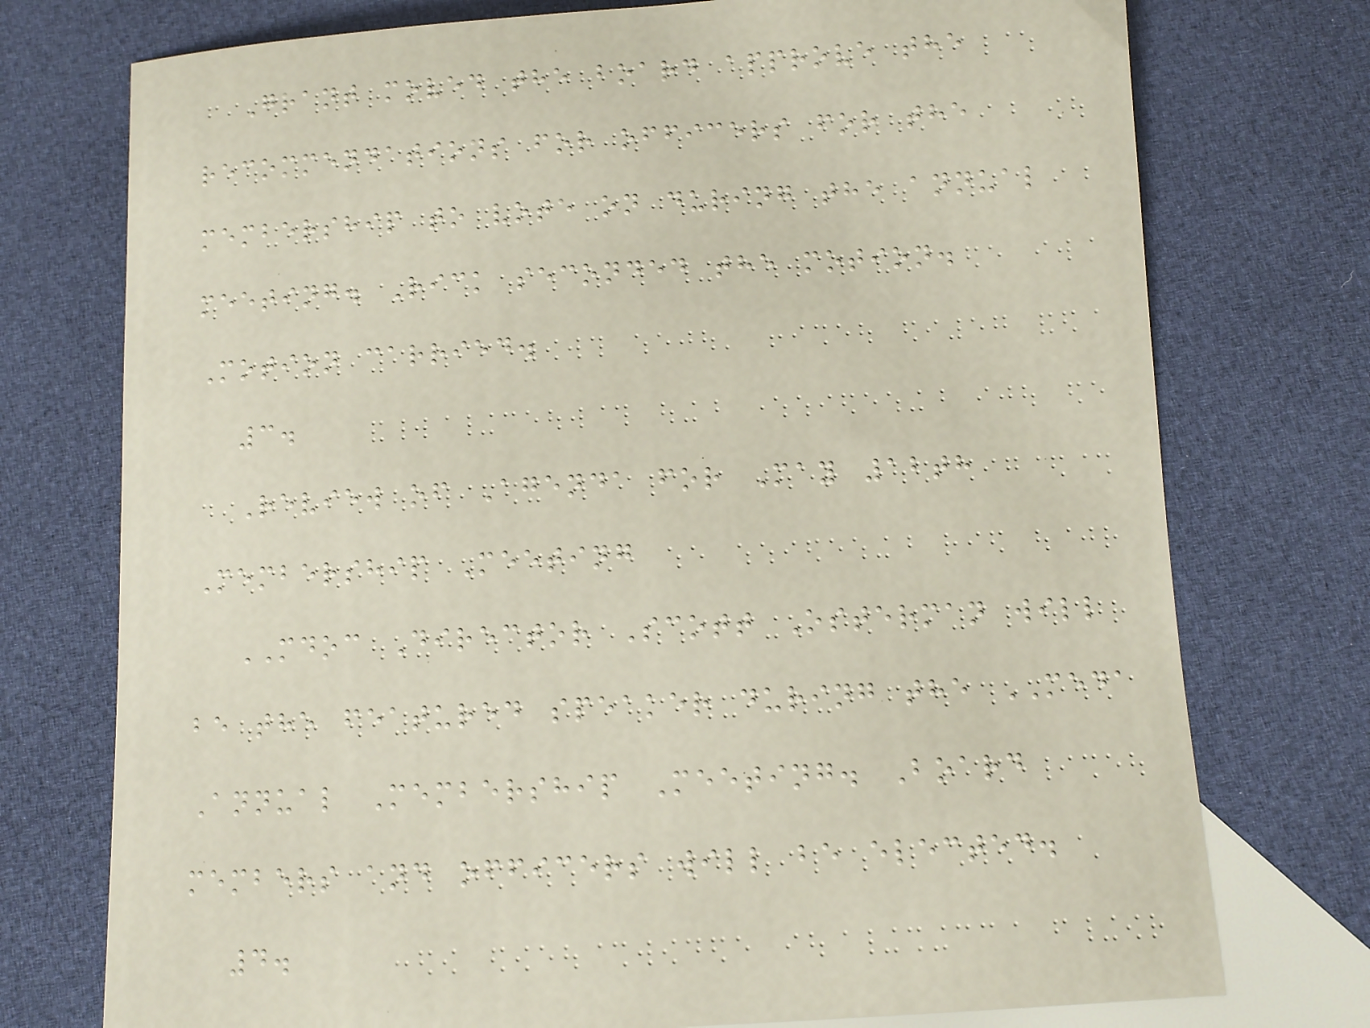Grant moved the board approve the
recommendations for officers for the
membership to vote on during the annual
meeting. Rick seconded the motion.
Motion carried.
3.
Review of Agenda for May 12th
Membership Meeting
MDOC Director Scott Osterman will
be the featured speaker during the MEDA
Annual Membership Meeting. Board
members and officers will be elected.
4.
